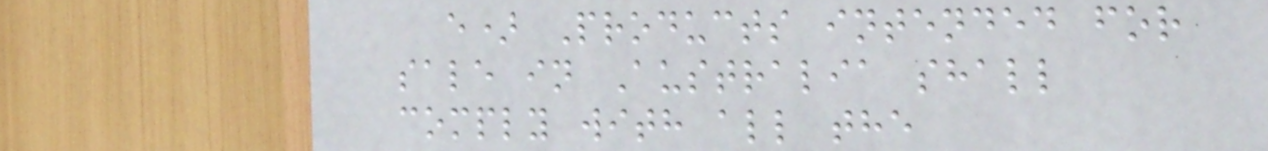e) Products intended for
sale in Australia shall
comply with all the
